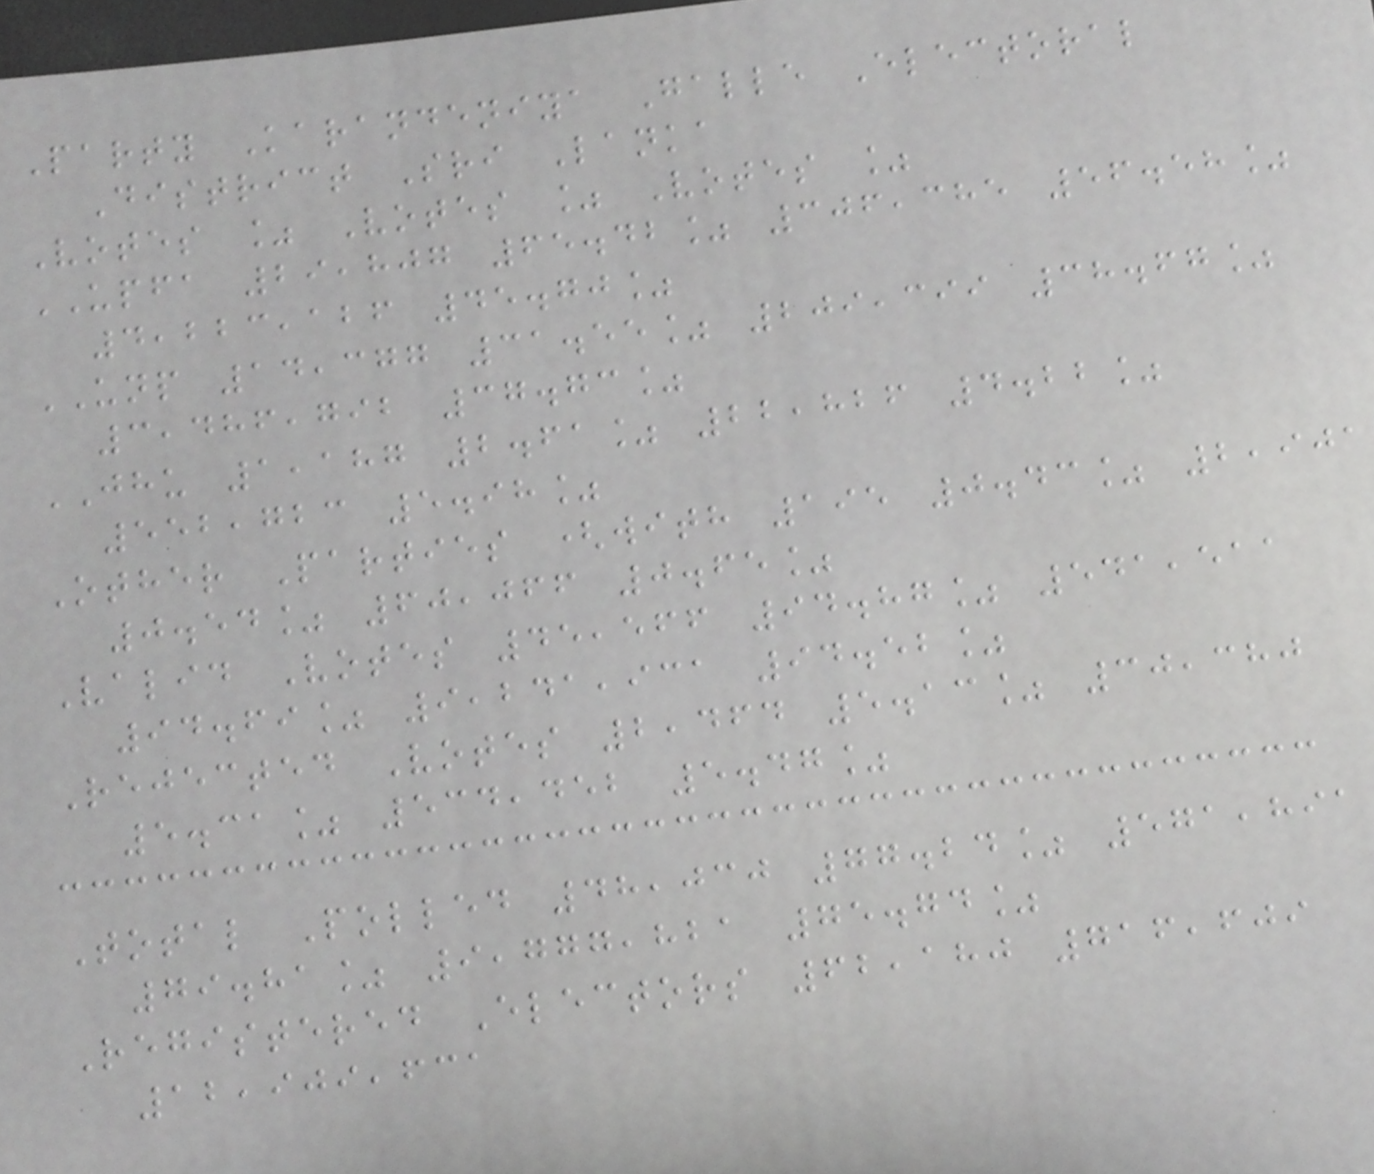Party Karandeniya Galle Electoral
District Sri Lanka
Votes % Votes % Votes %
UPFA 29,807 65.42% 306,385 56.58%
4,223,126 45.70%
UNP 14,377 31.55% 209,399 38.67%
3,486,792 37.73%
JHU 1,187 2.61% 22,826 4.22%
552,723 5.98%
Other Parties (with 195 0.43% 2,901
0.54% 60,066 0.65%
Valid Votes 45,566 94.87% 541,511
94.69% 9,241,931 94.52%
Rejected Votes 2,464 5.13% 30,380
5.31% 534,452 5.47%
Total Polled 48,030 77.24% 571,891
79.81% 9,777,821 75.74%
Registered Electors 62,180 716,609
12,909,631
